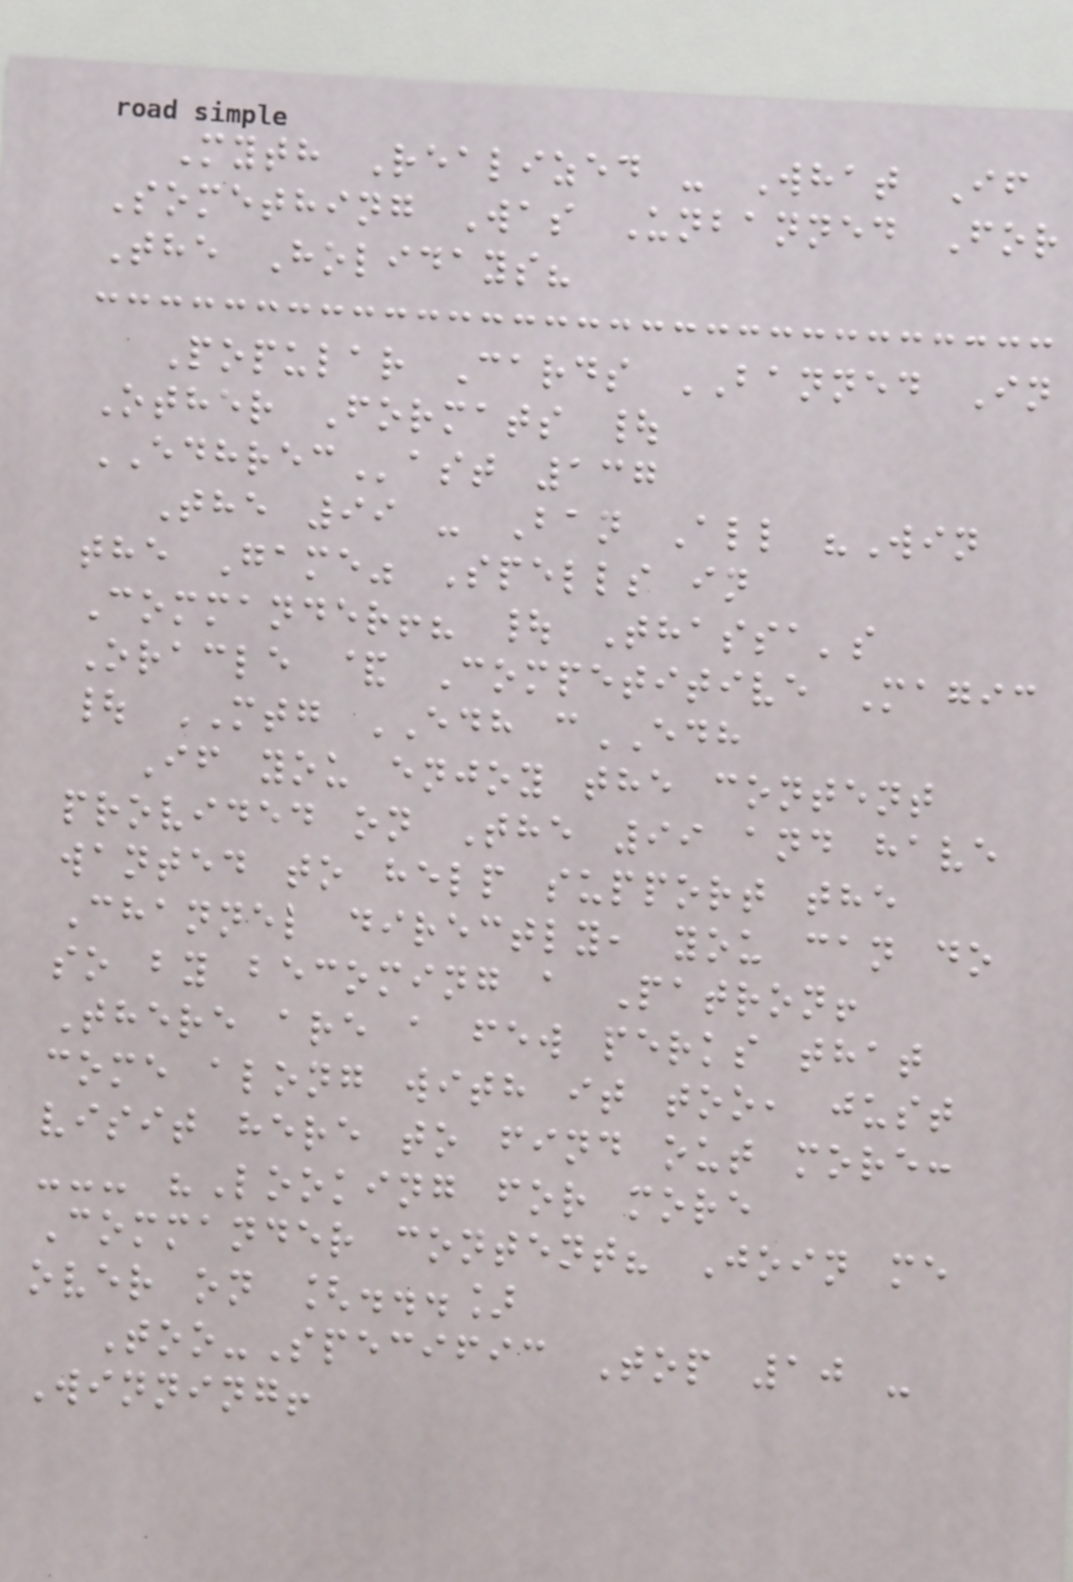Myth Realized - What If
Something Was Unbanned For
The Holidays?
Popular Cards BANNED In
Other Formats |
EDHRECast 137
The 99 - Ban All "Win
the Game" Spells in
Commander!? | Thassa's
Oracle & Competitive Magic
| MTG EDH cEDH
If you enjoy the content
provided on The 99 and have
wanted to help support the
Channel directly, you can do
so by becoming a Patron!
There are a few perks that
come along with it too, just
visit here to find out more:
--- "Looking for more
Commander content? Join me
over on [...]
Too-Specific Top 10 -
Winning!
